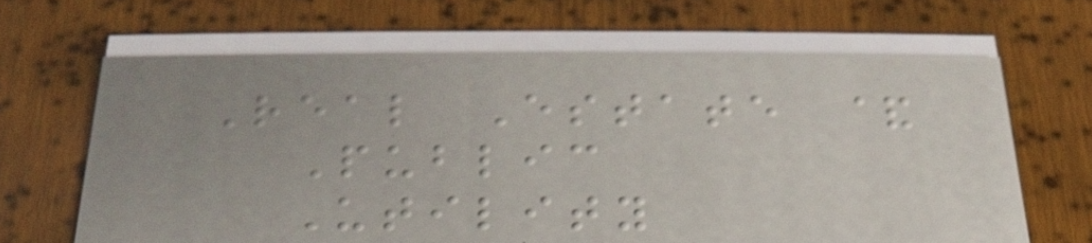Real Estate &
Public
Utility
